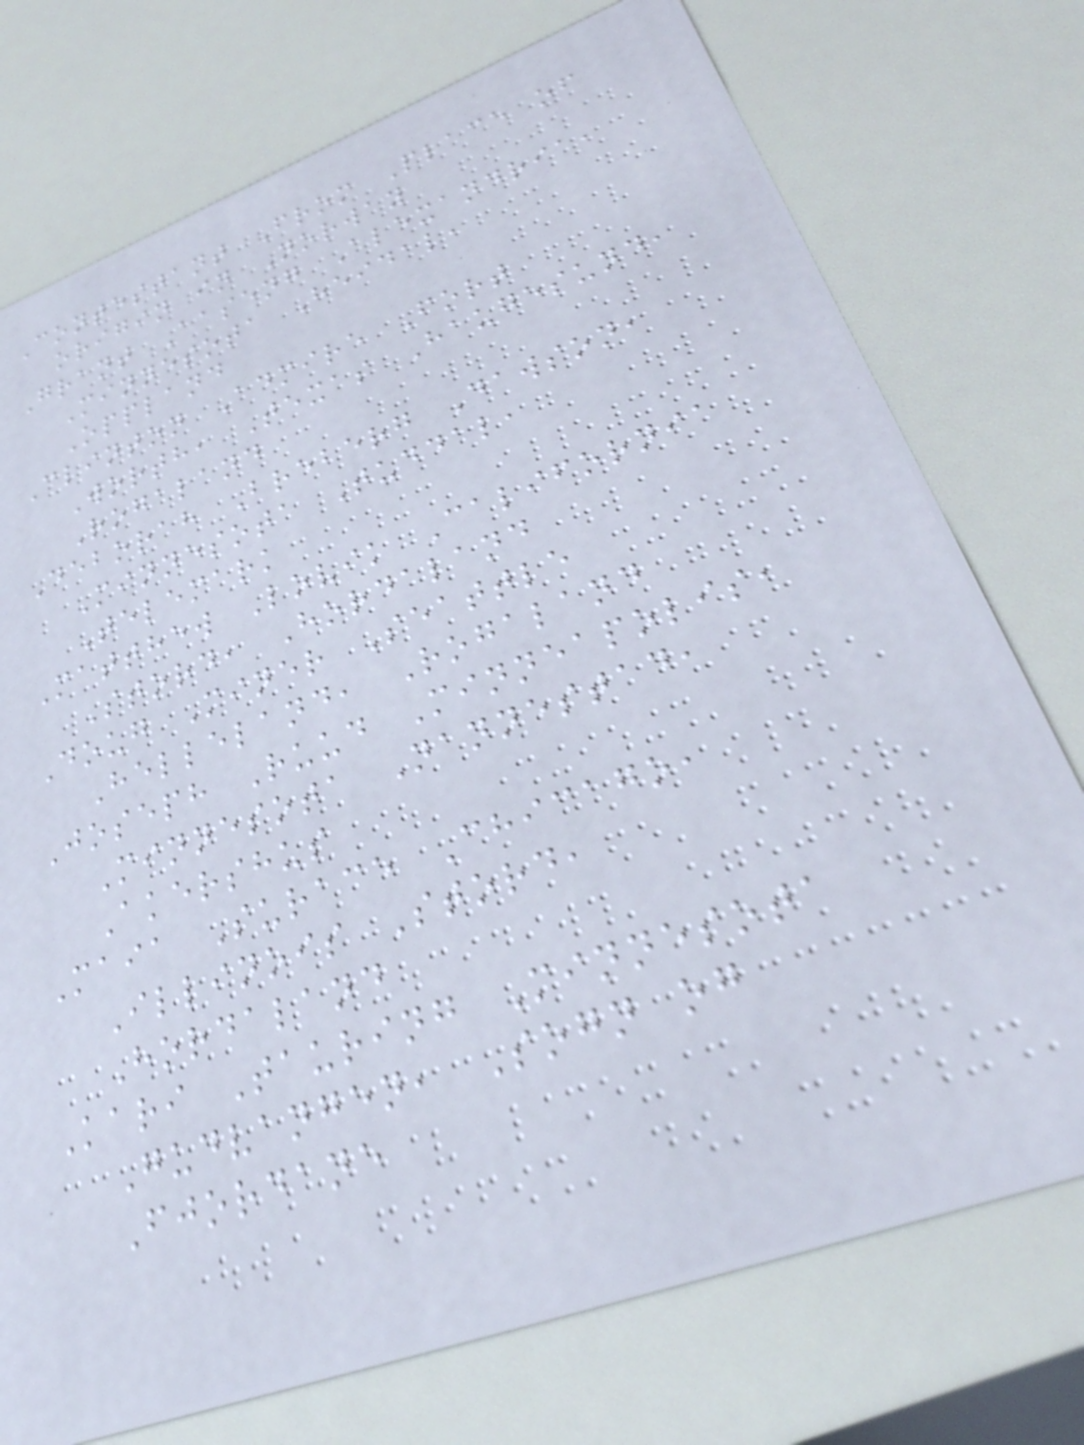Contestant From Place of
origin in Norway
Grant Aaseng Alexandria,
Minnesota Heidal,
Oppland
Clinton Admire Fort
Worth, Texas Haugesund,
Rogaland
Deborah Breberg Dawson,
Minnesota Tuddal,
Telemark
Matthew Lovik California
Stord, Hordaland
Doug Miner Seattle
Helleland, Rogaland
Joseph Ruud Minneapolis,
Minnesota Nannestad,
Akershus
Maia Surace Chicago,
Illinois Stord,
Hordaland
Kari Tauring Minnesota
Gudvangen, Sogn og
Fjordane
